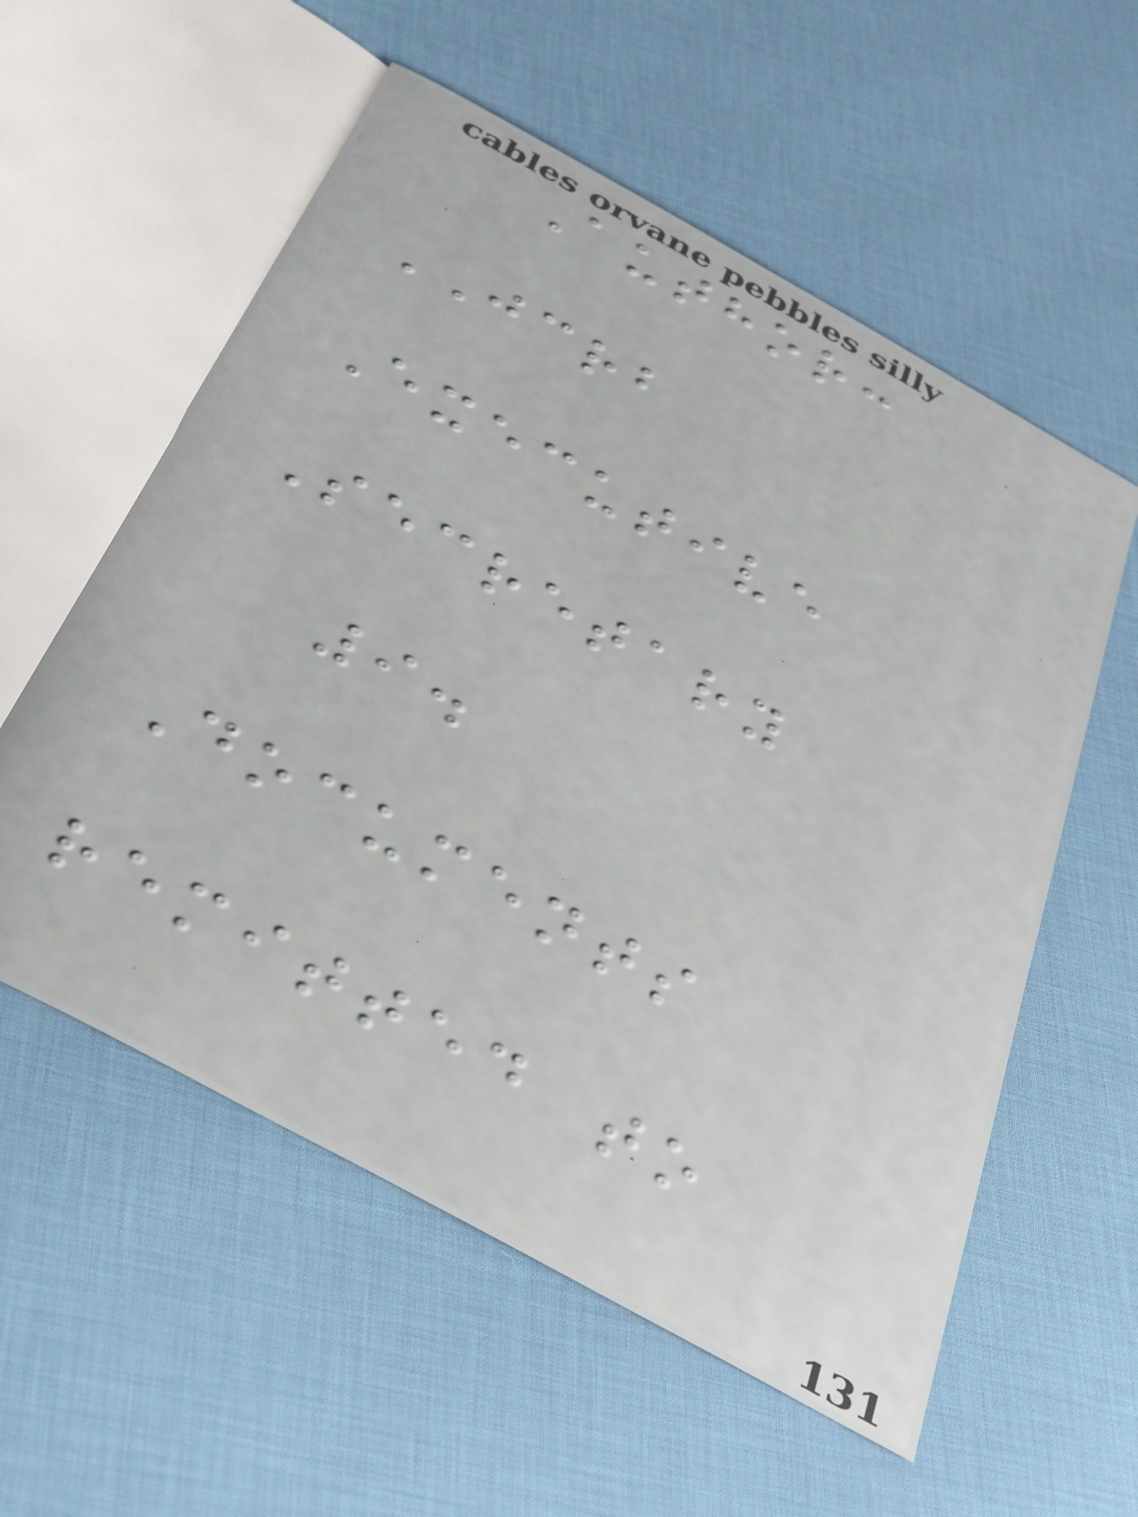Author:
JCRB
Executive
Secretary
9.
Documents
remitted to
